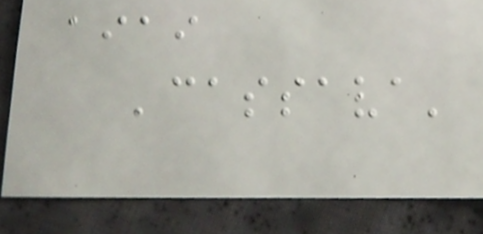aiai
'cassava'
